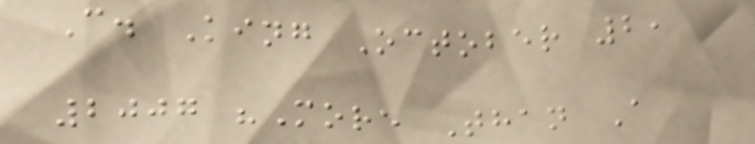C. King October 2,
2007 "More Than A
